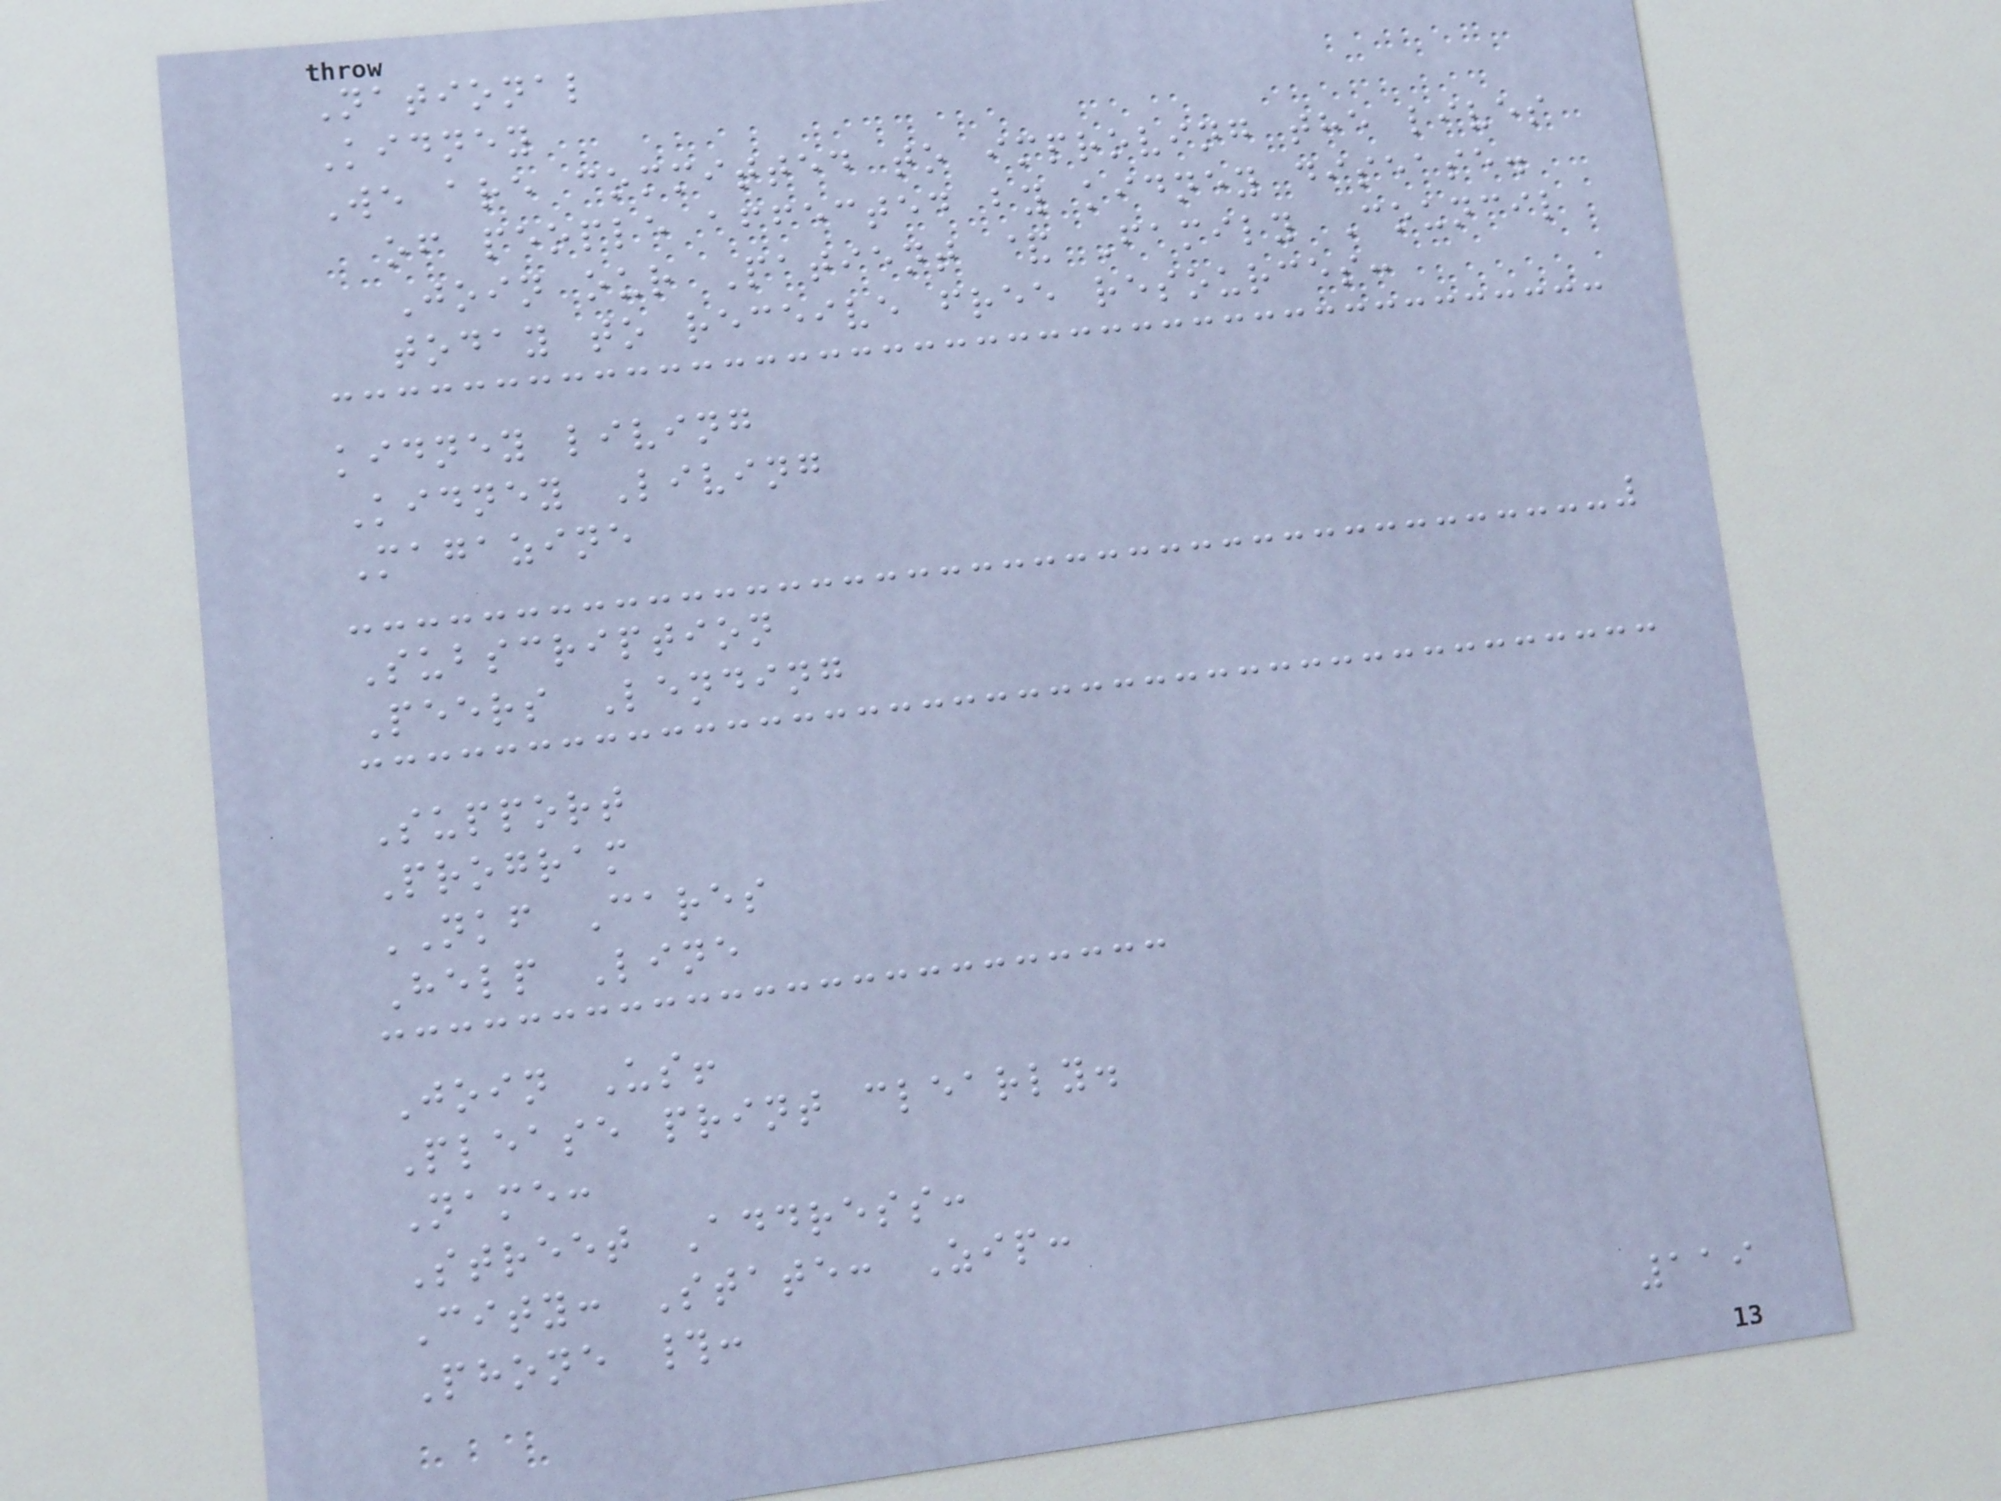National
Kidney
We are committed to improving the lives
of people affected by kidney disease.
Join our Patient & Family Council
today to receive free resources:
kidney living
Kidney Living
Magazine
Subscription
Peers Lending
Support
Program
NKF Cares
Help Line
Join Us!
Please print clearly.
Name:
Street Address:
City: State: Zip:
Phone #:
119
